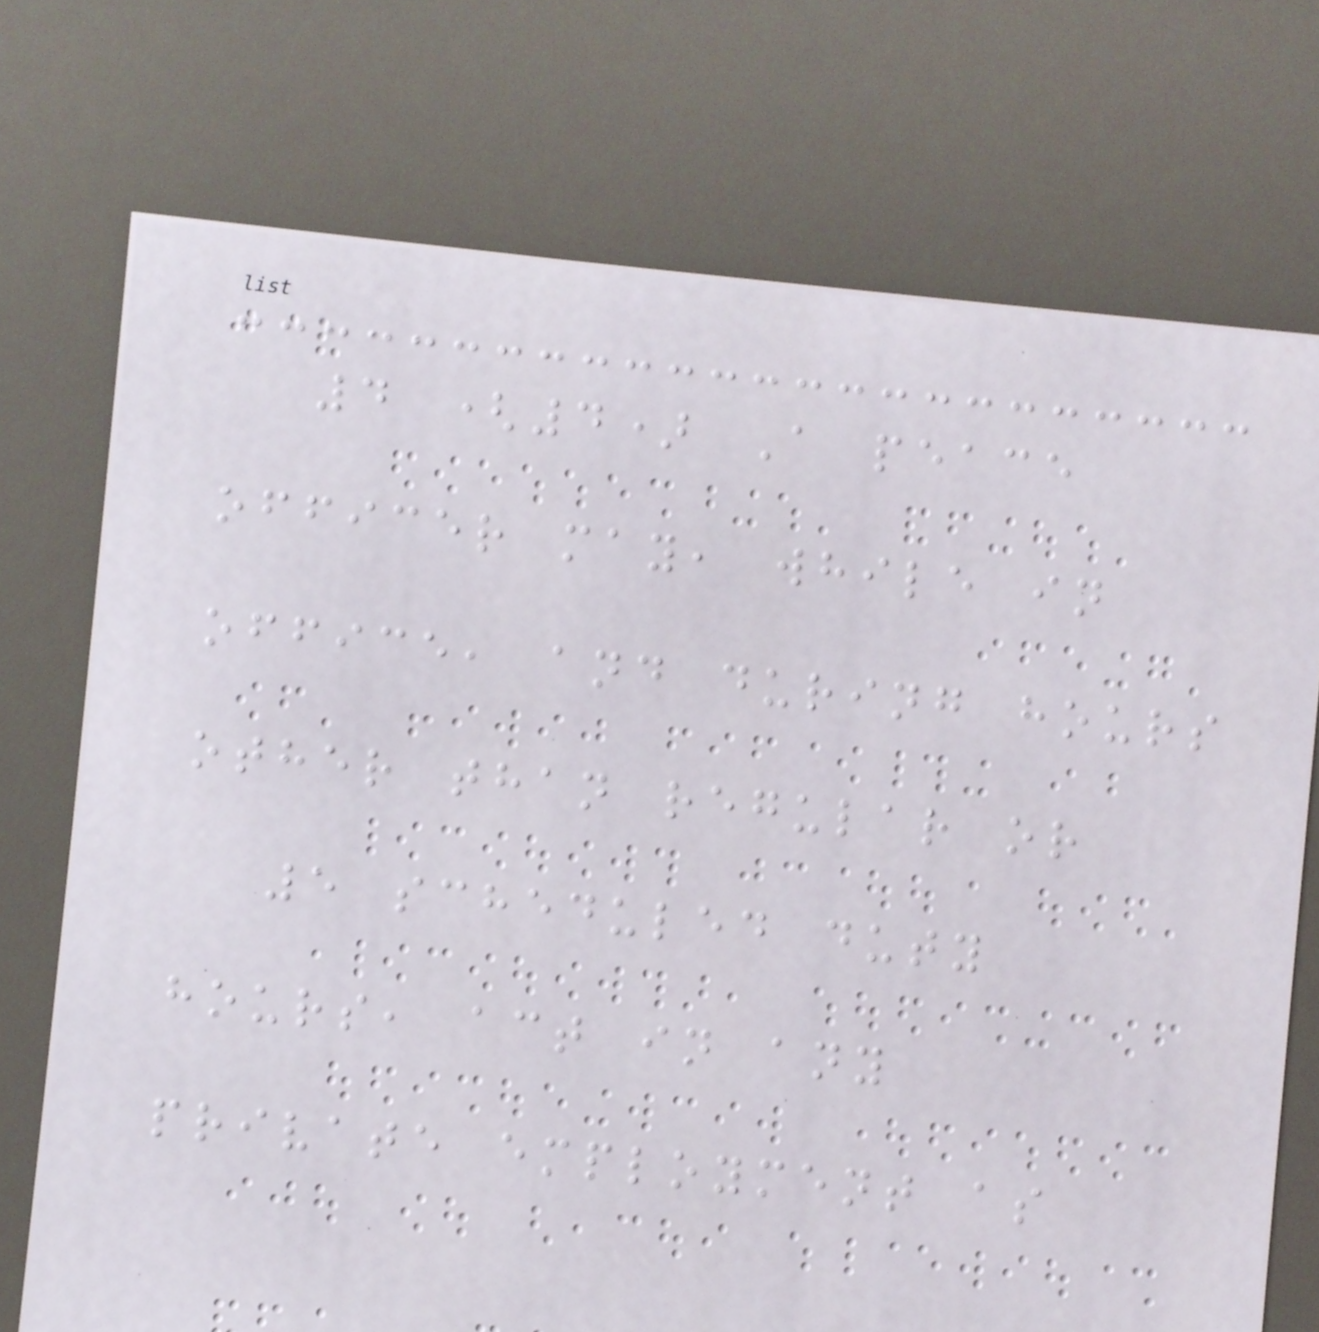4 (4) A peace
officer may, while in
office, and during hours
other than regular or
5 scheduled duty
hours, act in any
private employment as
